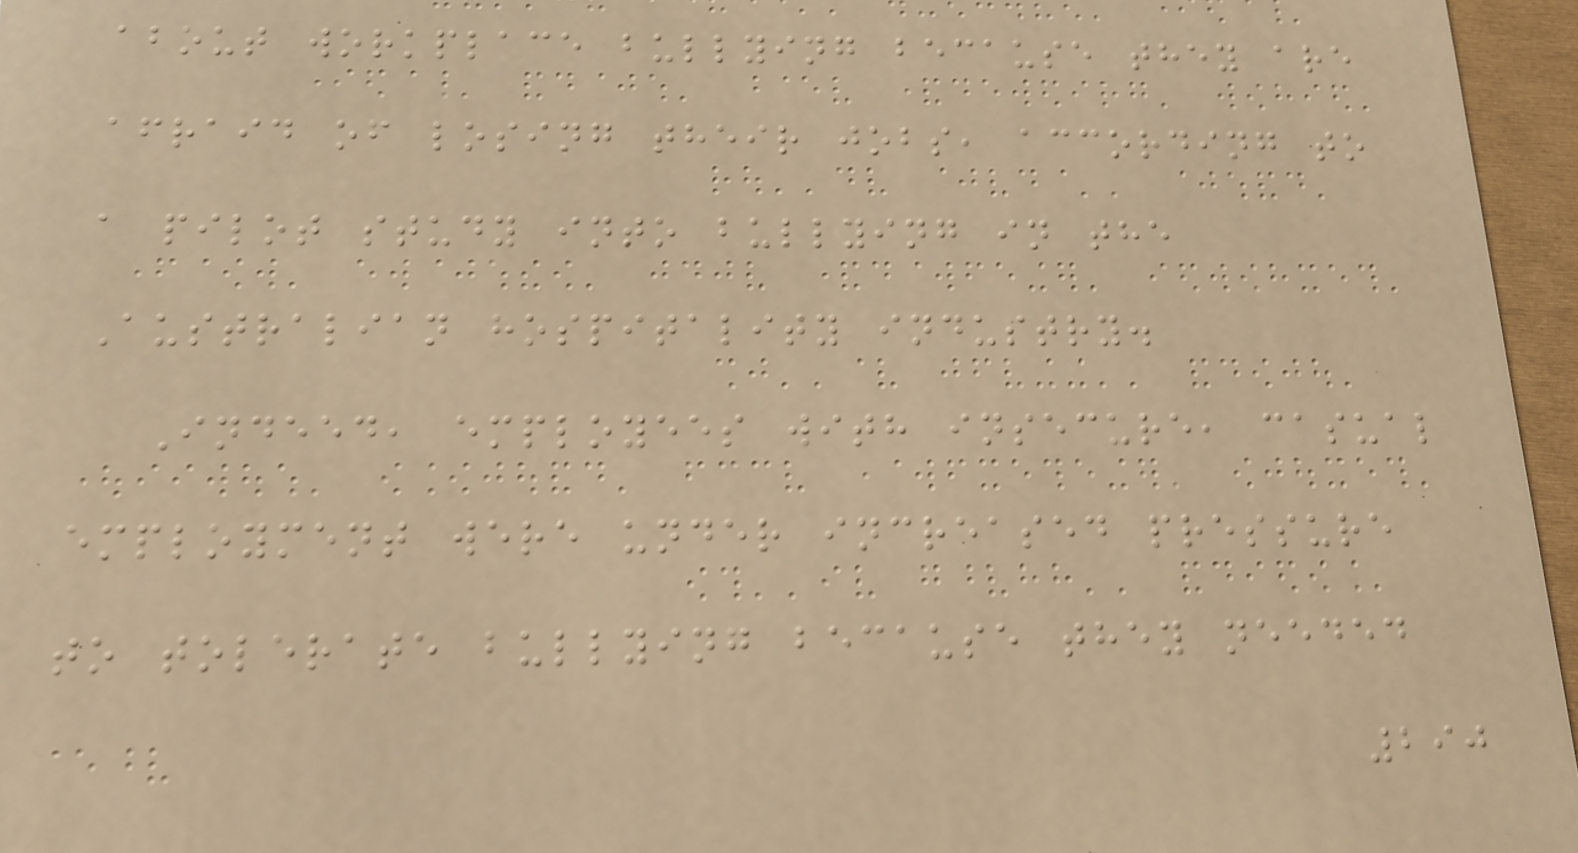about workplace bullying because they are
afraid of losing their jobs, according to
a pilot study into bullying in the
Australian hospitality industry.
Indeed, employees with insecure, casual
employment were under increased pressure
to tolerate bullying because they needed
290
